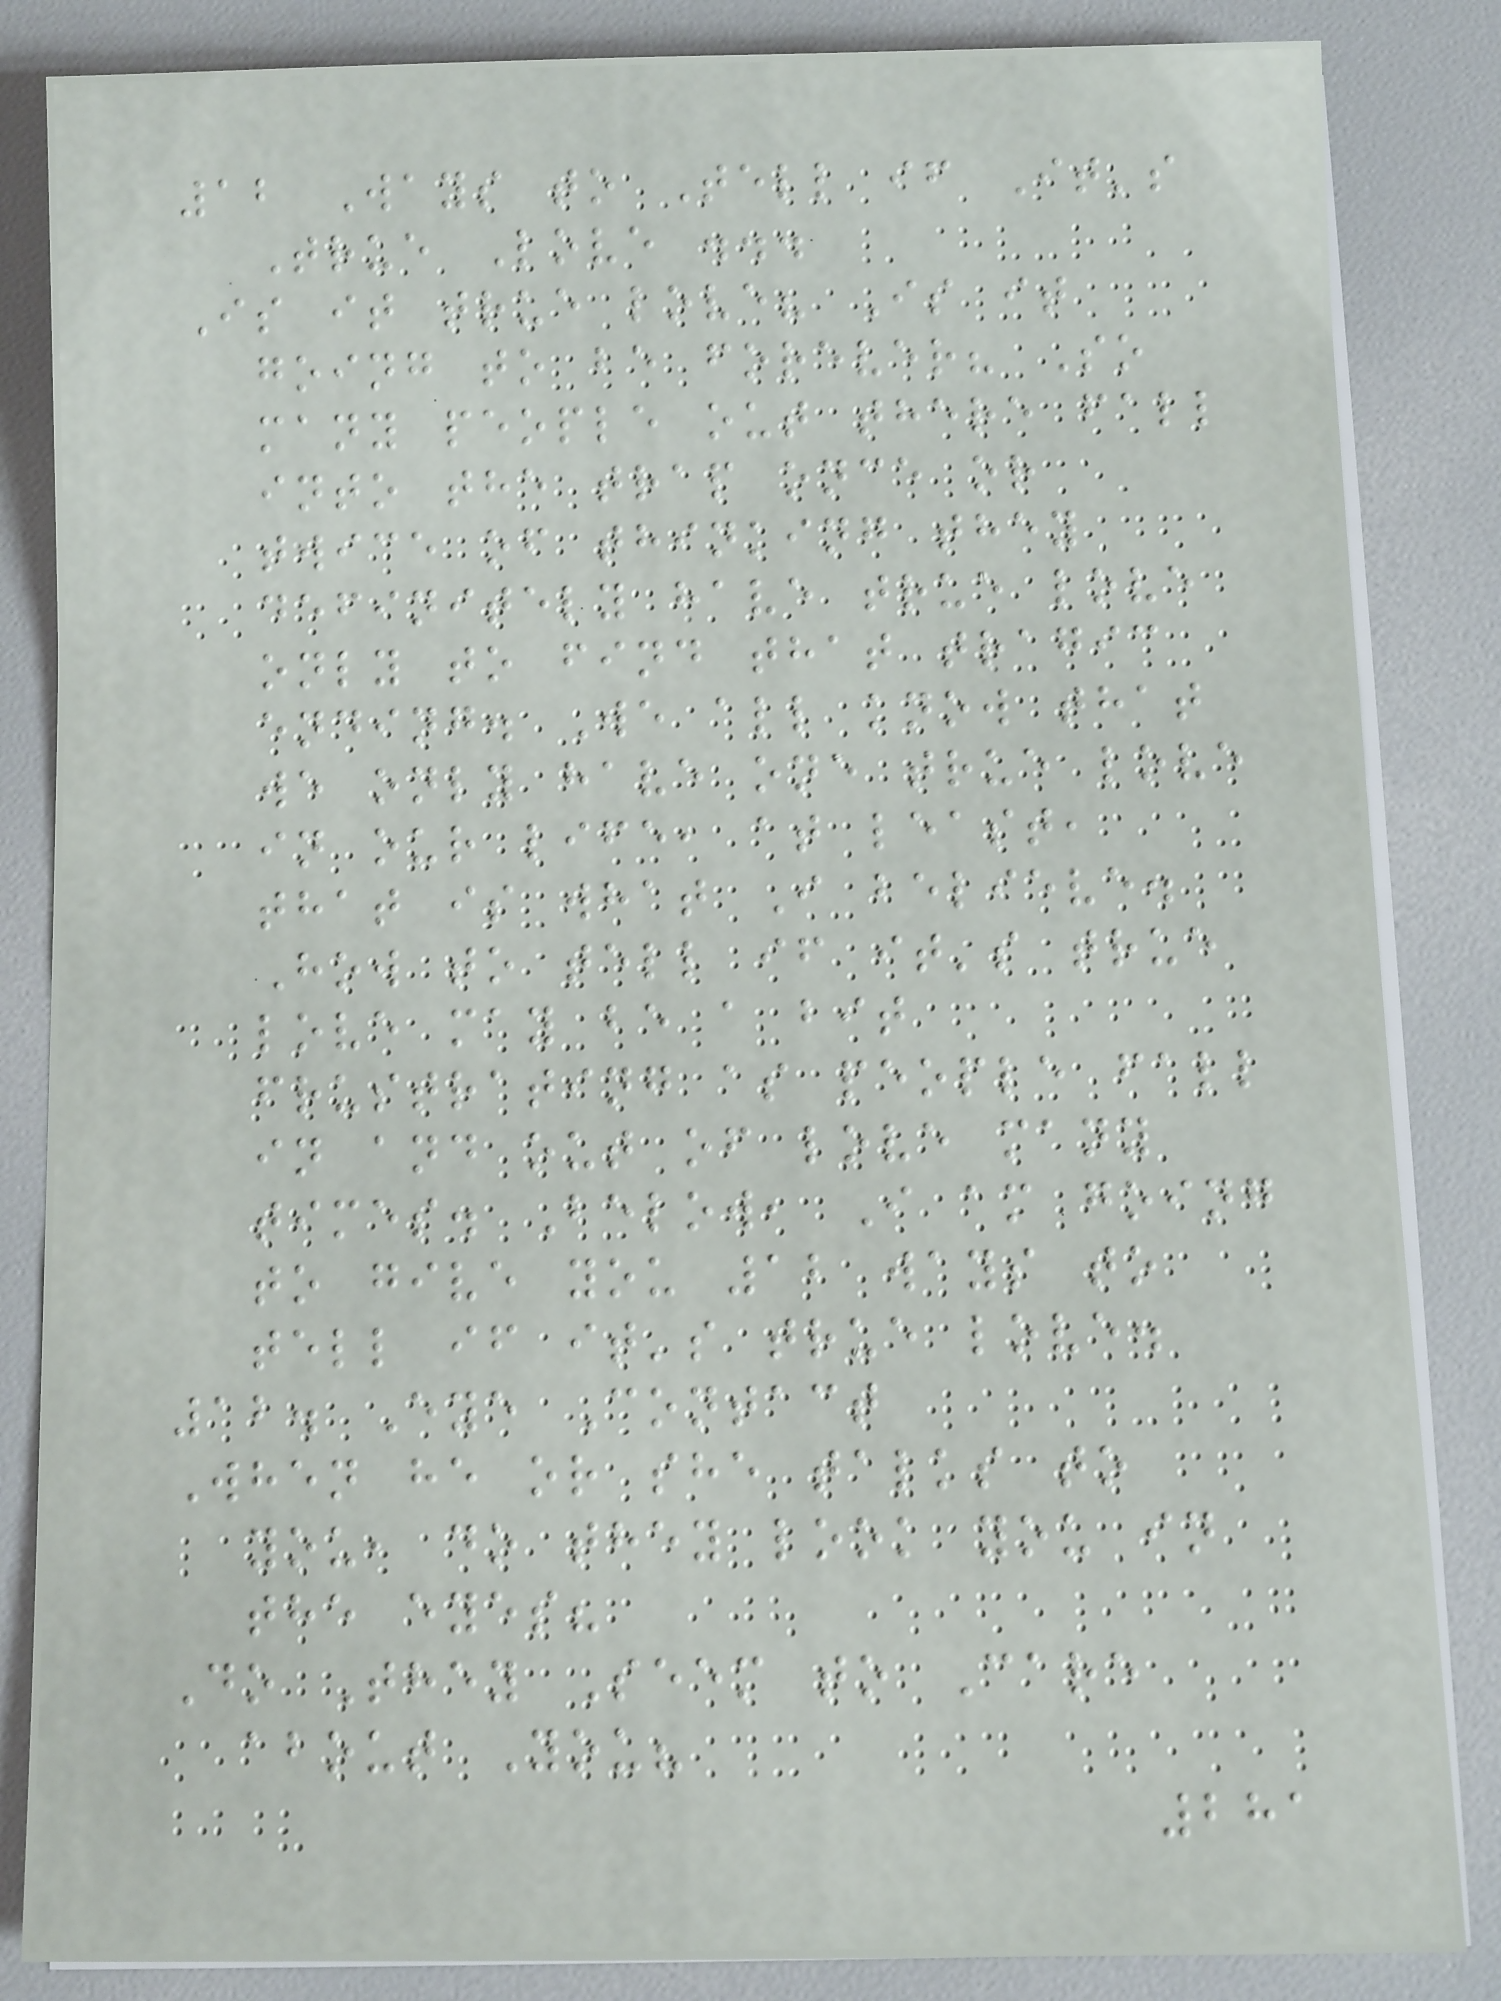12 Ways to Tell if It's
True Love ...
Is it true love? Is it
going to be forever? So
many people out there fall
into the trap once or
twice of thinking they
definitely have true love
only to find that tragic
ending. We all know that
we only have one true love
in our life, at least,
that is what I believe.
How to tell if it's true
love may be a bit
frustrating as people fall
in and out of love many
times. Below, I am going
to give you 12 ways to
tell if it's true love.
12. Eye Contact
When he or she talks to
you, do they look you in
the eyes?
Do They Seem to Care
about You?
281
